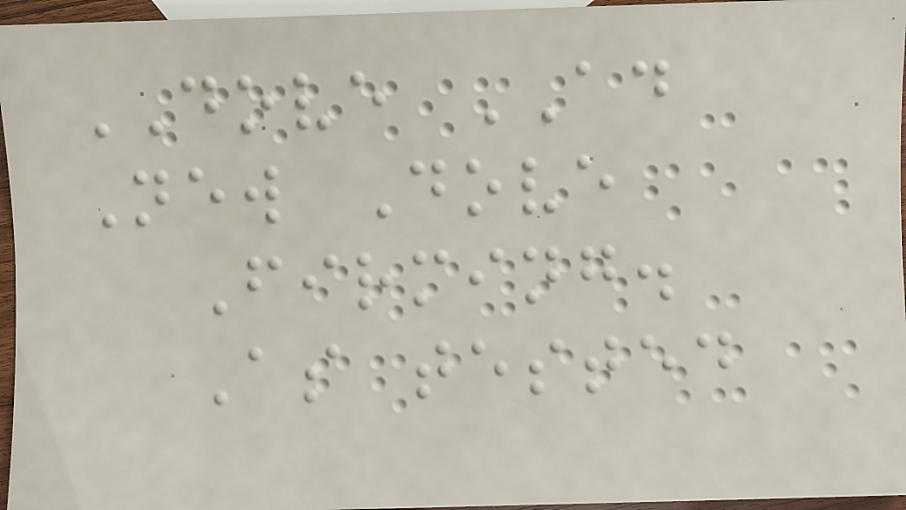DOVE AD
New Dove
Firming.
As tested
